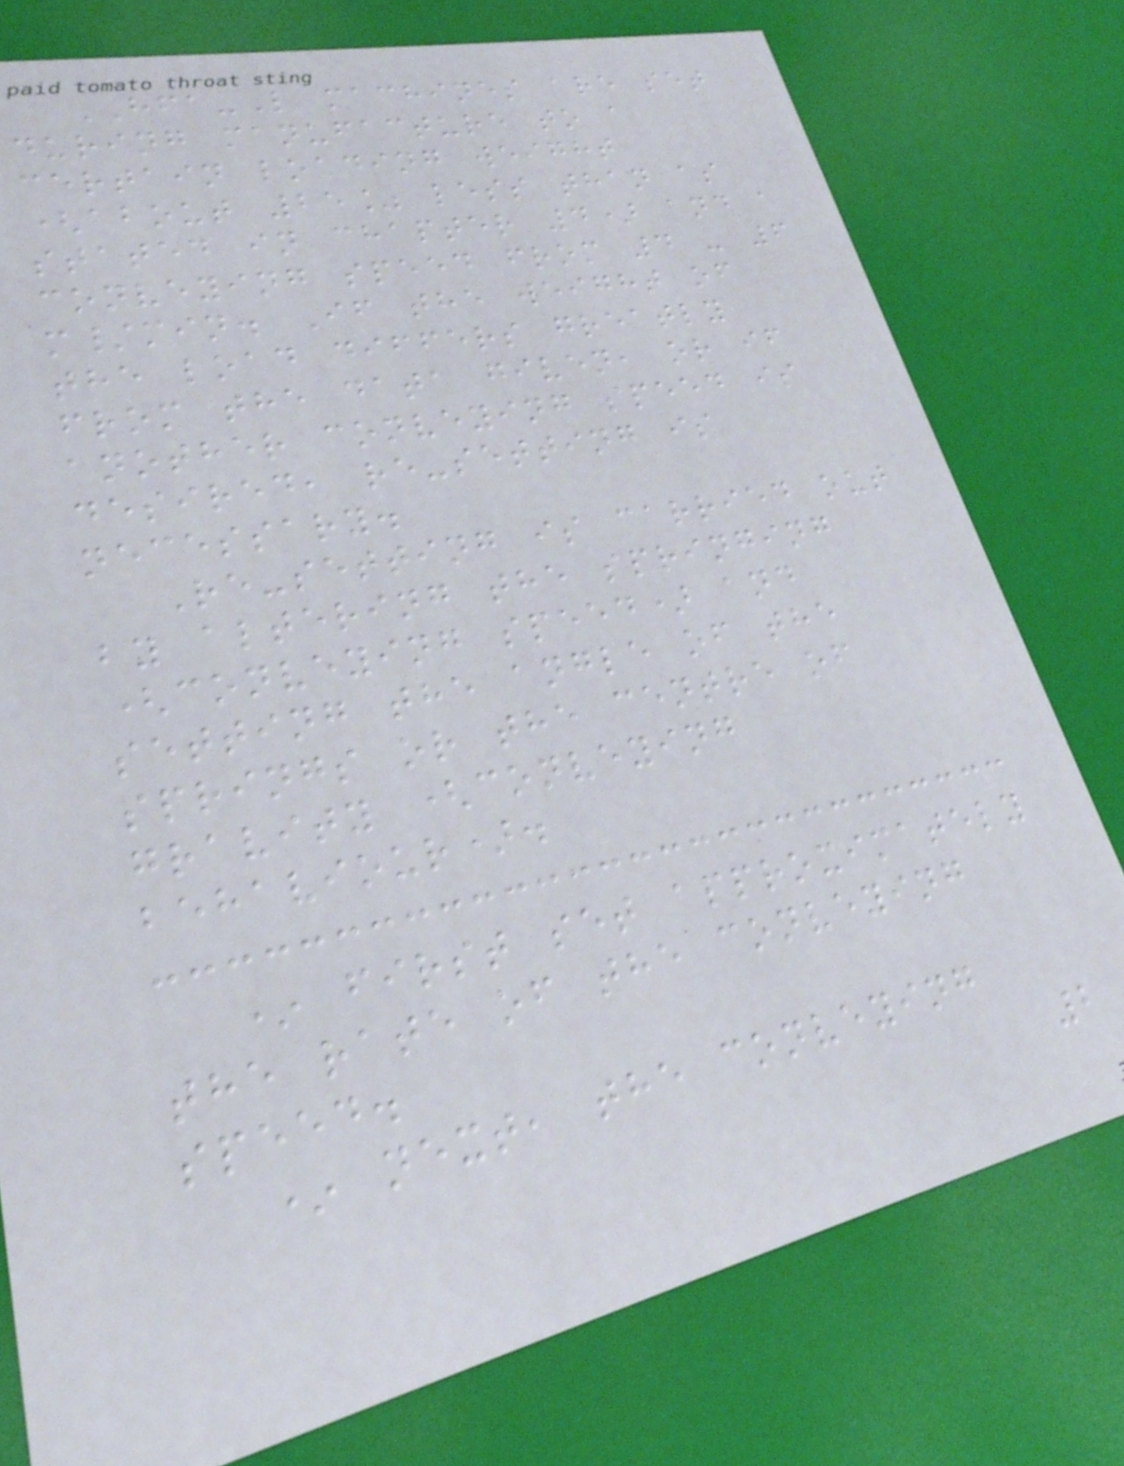HFA-L machines are set
during manufacture to a
certain loading weight
(about 25% less than as
stated in chapter 4) and a
conveying speed from 4 - 6
m/min. If the weight of
the load differs greatly
from the data given, or if
another conveying speed is
desired, re-setting is
necessary.
Re-setting is carried out
by altering the springing
(conveying speed) and
setting the angle of the
springs or the centre of
gravity (conveying
behaviour).
* first set approximately
the rate of the conveying
speed.
* next, the conveying
2
